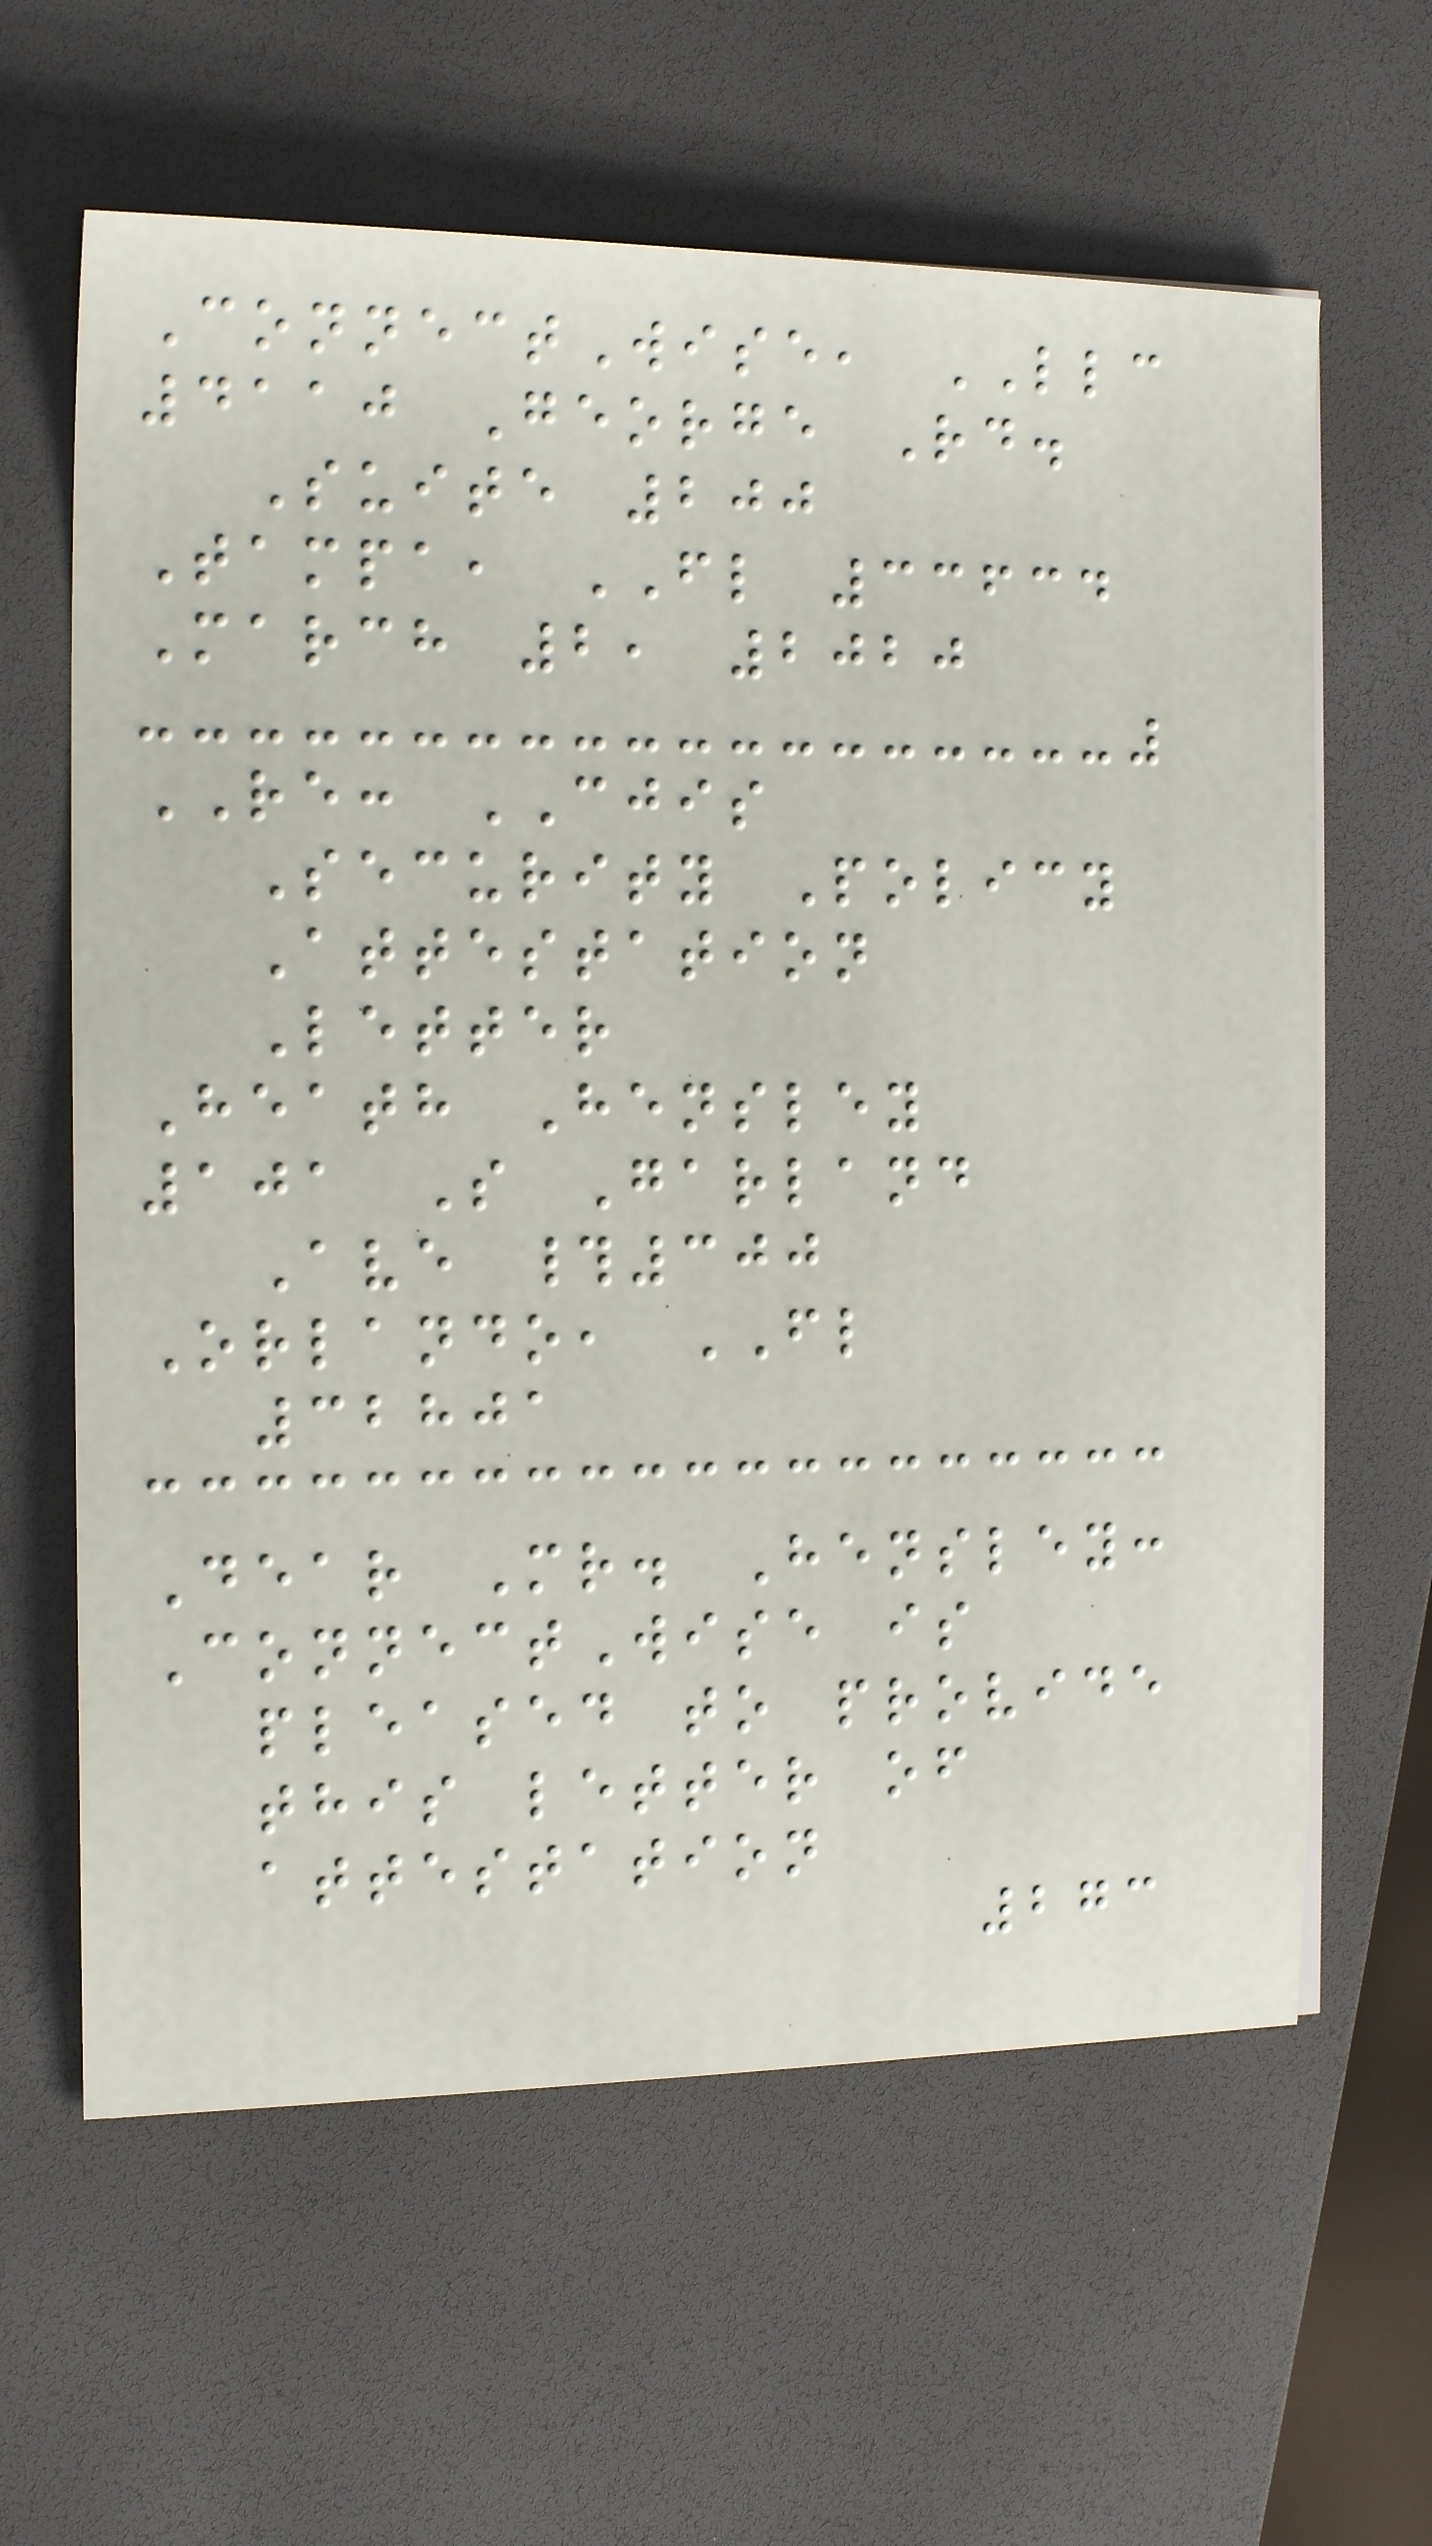ConnectWise, LLC
4110 George Rd.
Suite 200
Tampa, FL 33634
March 2, 2020
RE: CJIS
Security Policy
Attestation
Letter
Heath Hensley
101 S Garland
Ave #300
Orlando, FL
32801
Dear Mr. Hensley:
ConnectWise is
pleased to provide
this letter of
attestation
273
